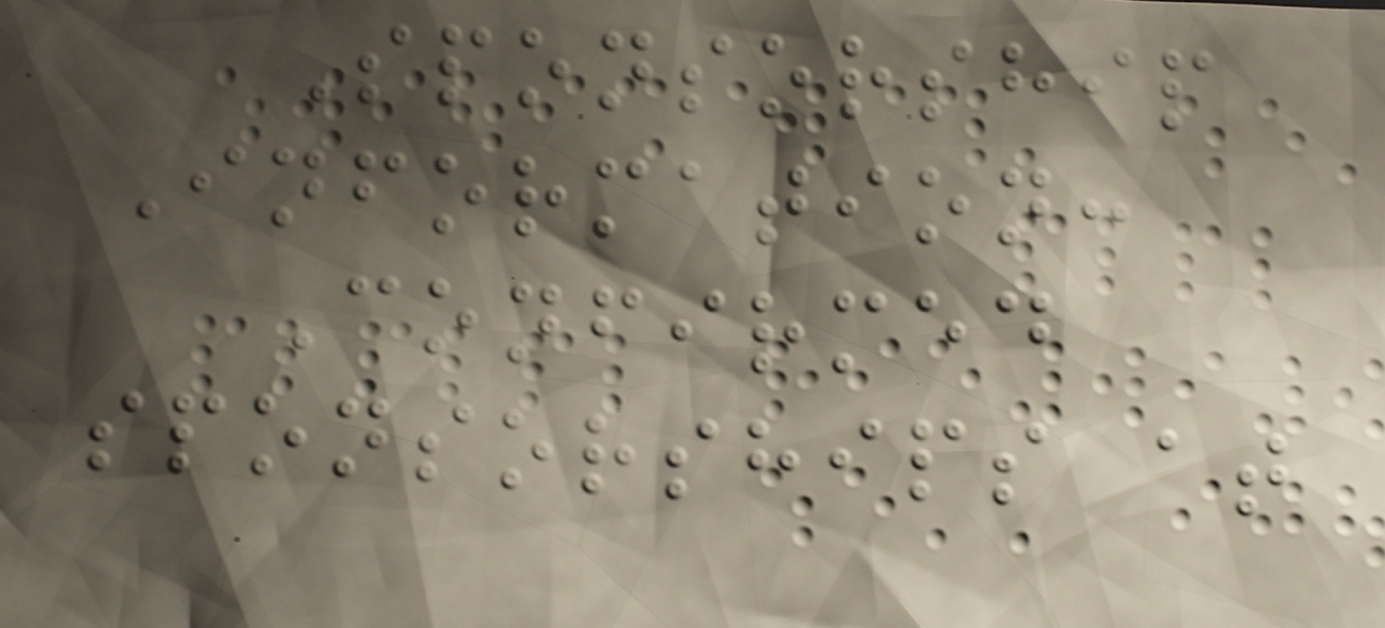Sponsorship
Information:
Confirmed
sponsorships at
